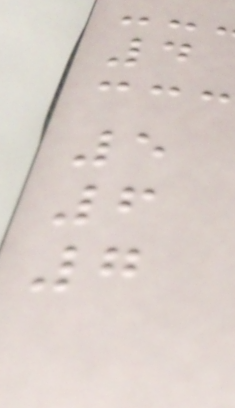4
5
6
7
